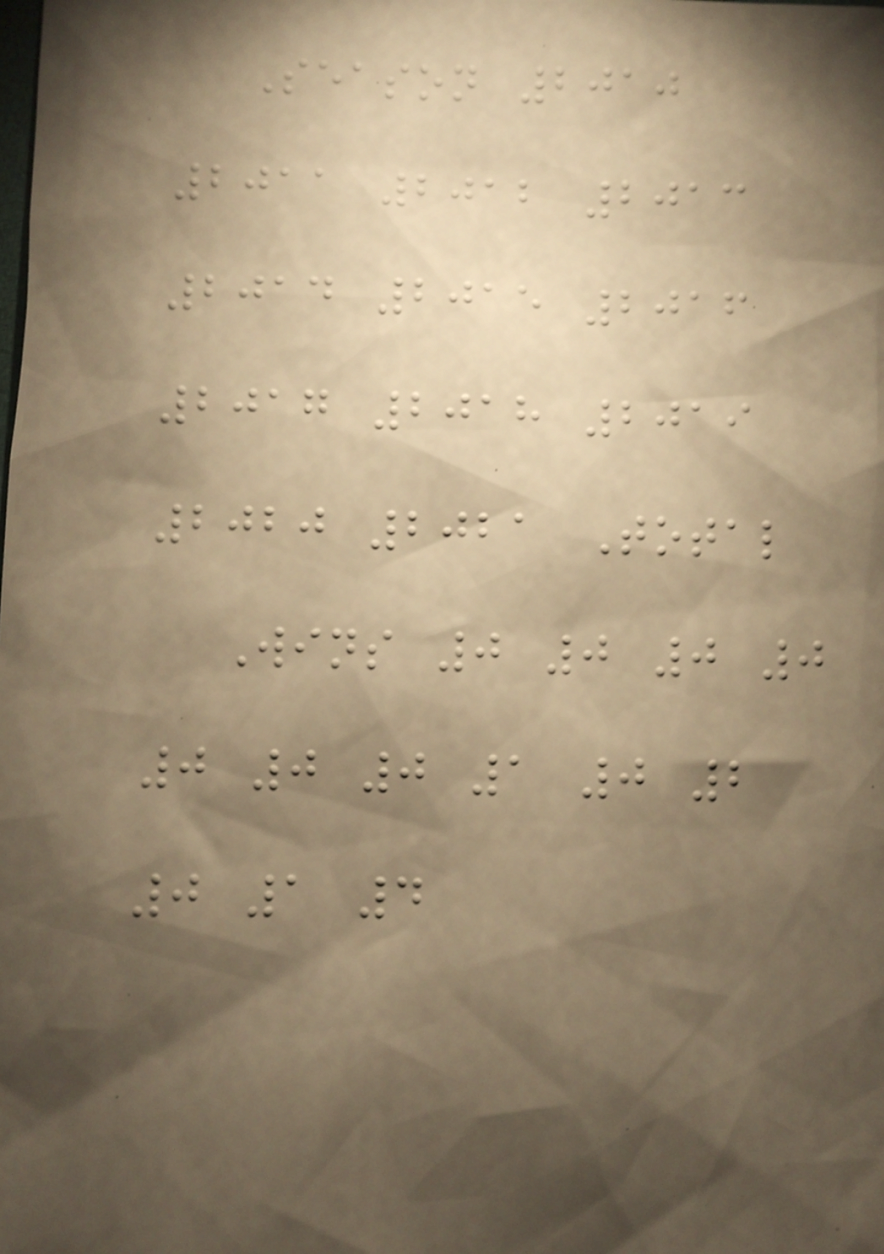Season 2010
2011 2012 2013
2014 2015 2016
2017 2018 2019
2020 2021 Total
Wins 0 0 0 0
0 0 0 1 0 2
0 1 4
